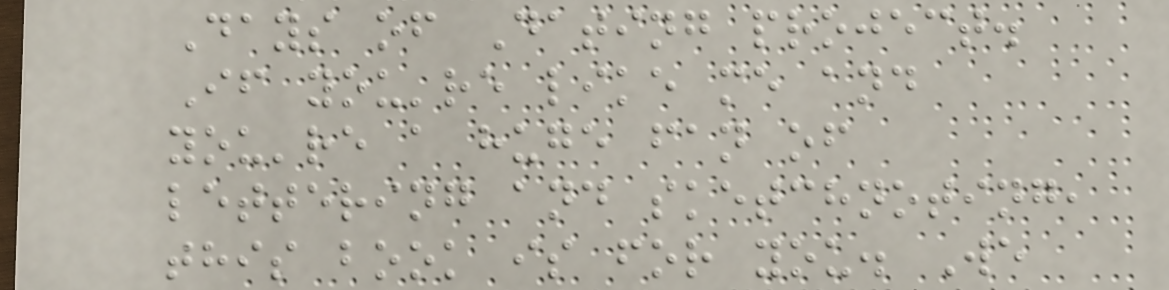Days of Dating project.
If you're like me and
you're a huge fan of
lettering and sketchnoting,
this book is for you. We
